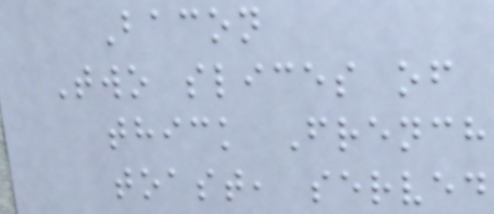Bacon
Two slices of
thick French
toast, served
